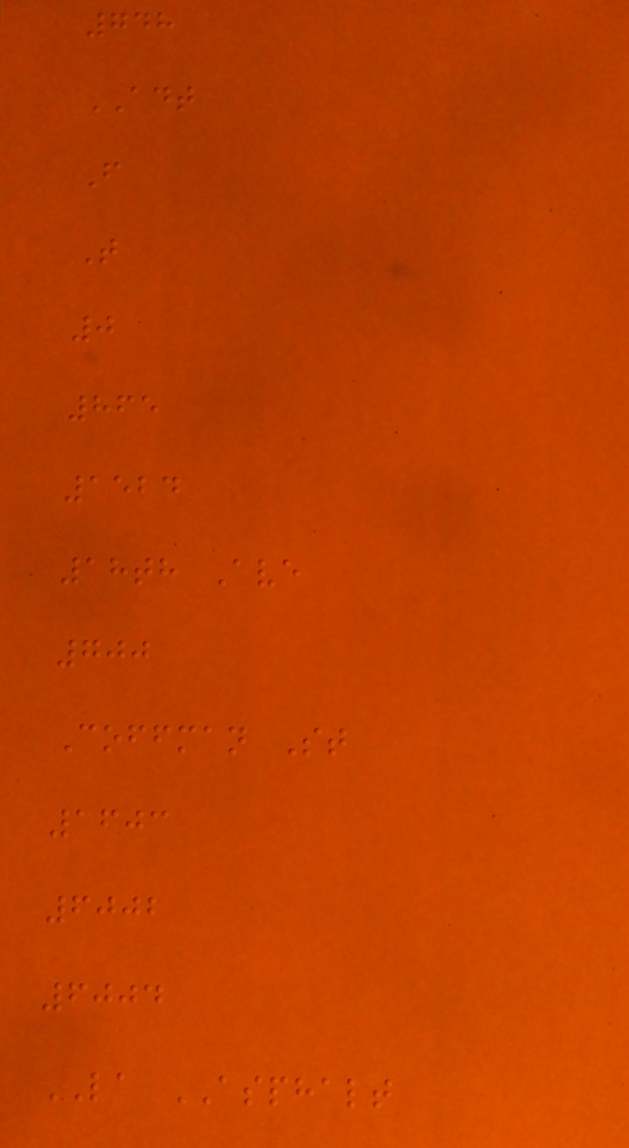748
ADT
F
T
0
865
1524
18th Ave
700
Coffman St
1603
6002
6004
LA ASPHALT
